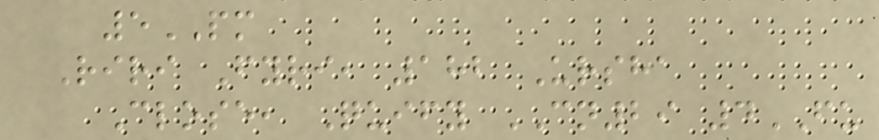5PM
Riri Fyri, 182 Ursha
Close, Quify CN29 4FU
